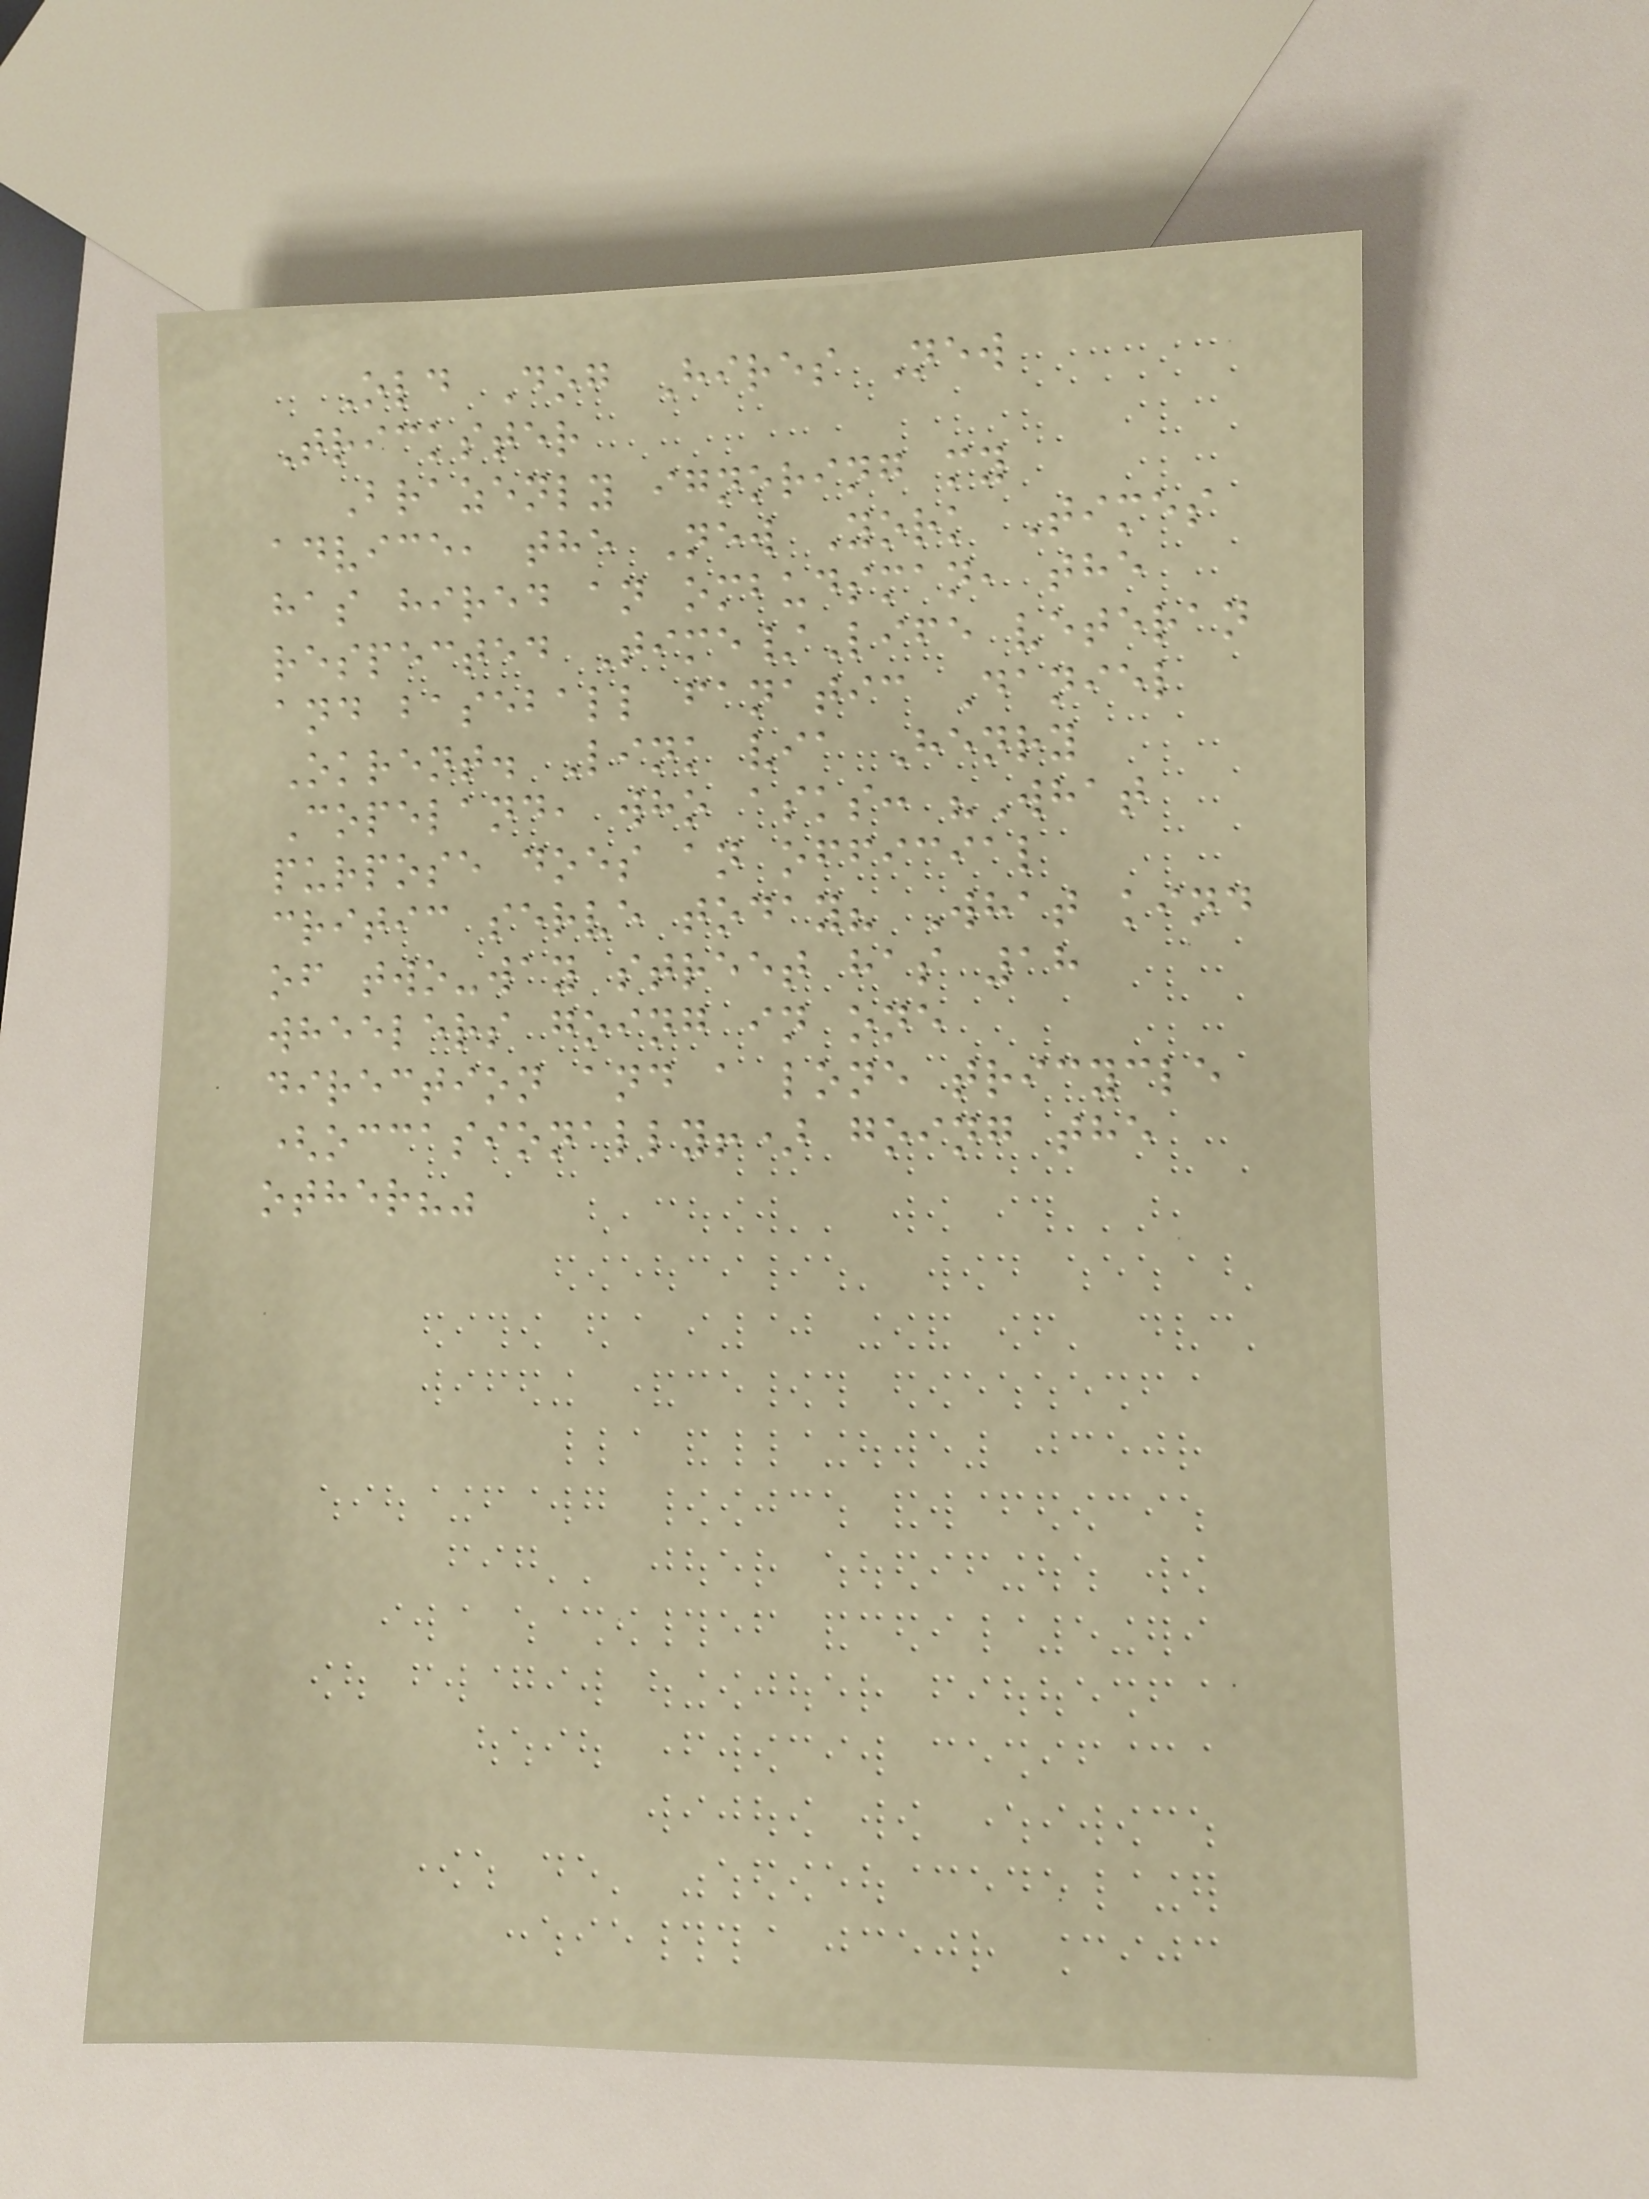Old Dog Hires New
Trickster
Brazenly ignoring my
advice, the New York Times
has hired an ombudsman, the
respected Time/Life veteran
and baseball fanatic Daniel
Okrent. Link via Henry
Copeland, who asks: "What
purpose does an official
critic serve today? What kind
of two-way street has 18
wheelers going in one
direction and a lone tricycle
(occasionally!) going the
other?"
